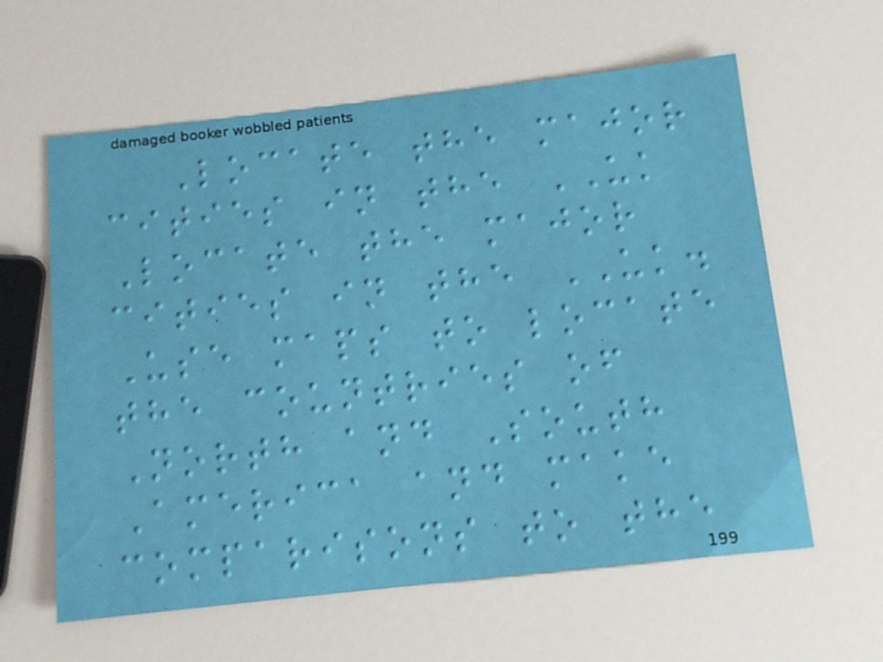Locate the major
cities in the UK
Locate the major
cities in the UK.
Use maps to locate
the countries of
North and South
America and make
comparisons to the
